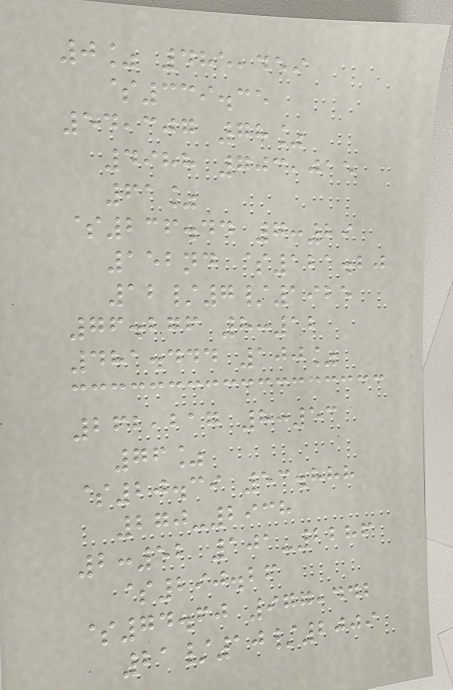0% 485,459
$339.35
54,307 78%
4988 703,015
61%
$236.44 7:29
152nd $121.20
12/7/1925
76.276 8:12
481.444 100%
262,217 8:53
76%
$20.39 53.888
270-2938
2:52 101-2286
$290.26
$74.60 977,442
21/10/2009
